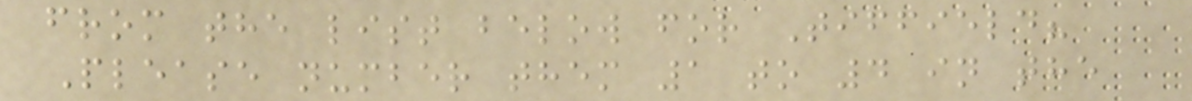from the list below for Tiffield?
Please number them 1 to 4 in the
